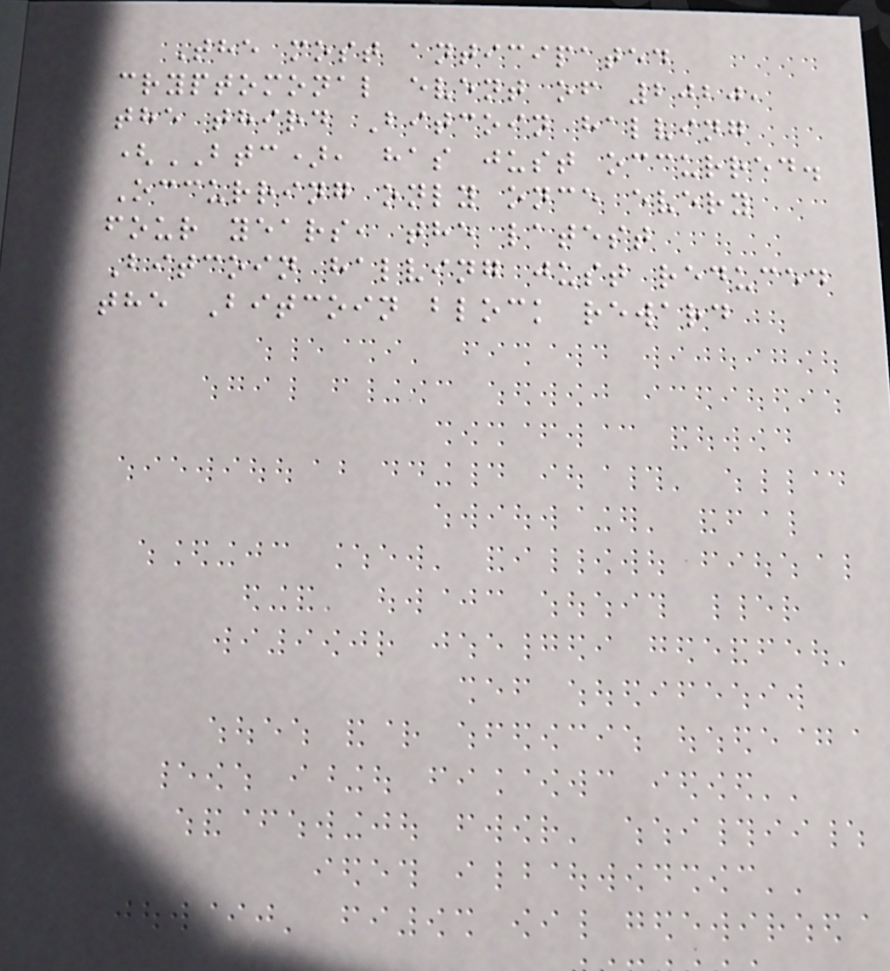The most anticipated
cryptomonal event of 2020,
the third Bitcoin halving
(BTC), has just occurred.
Occurring only once every
four years, the latest
Bitcoin halving just reduced
the Bitcoin block reward
